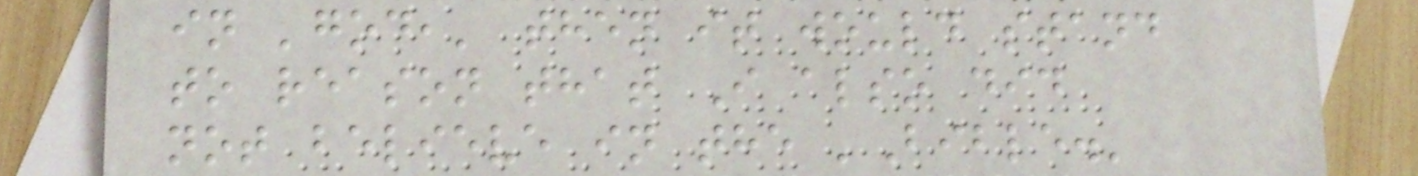in 'god,' then it would stand
to reason that I also did
not believe in the 'Bible.'
